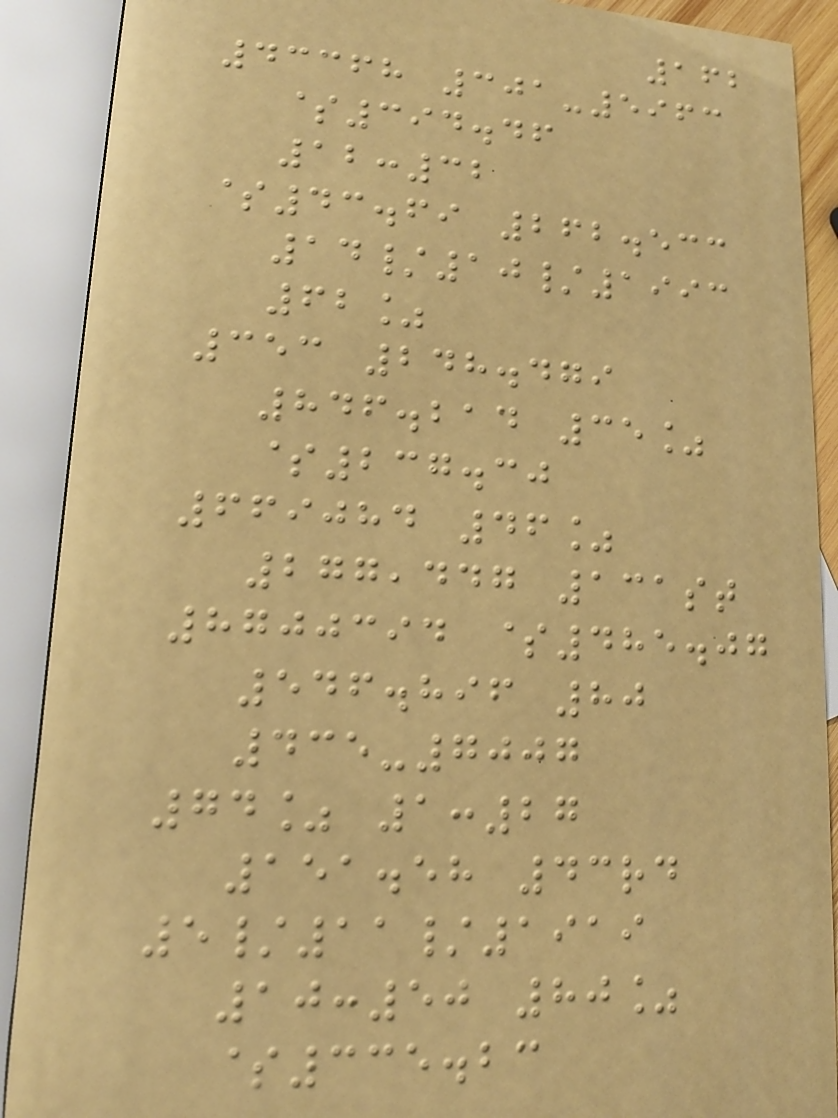162
43368 301-5963
$394.46
12:32
$43.69 262.533
14/10/1993
62%
353 248.479
846.214 35%
$237.30
669084 46%
277,447 131st
8700394 $485.07
546.896 80
435-7007
74% 1:27
151.58 43rd
5/11/1919
10:50 80%
$335.23
